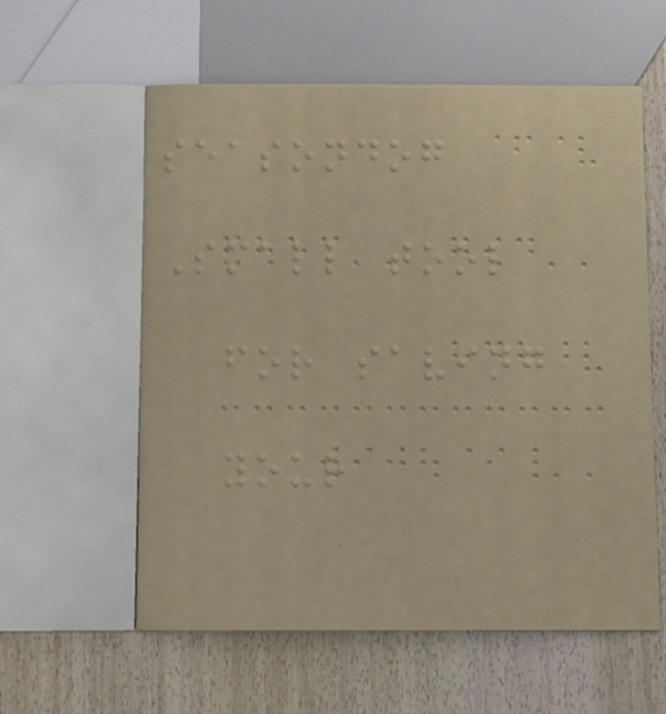seasondog
Small tool
for saving
your
